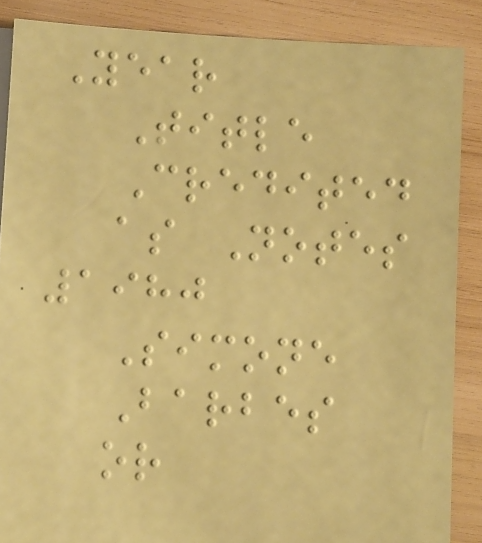Year
Title
Credited
as Notes
1980
Simone
Barbes
or
